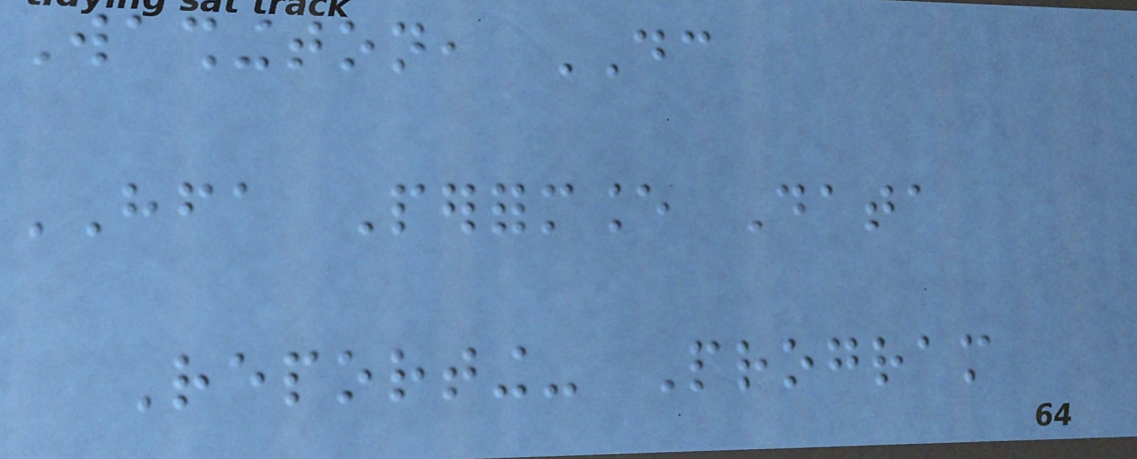Washington, DC
HFA Performance Data
Reporting- Program
